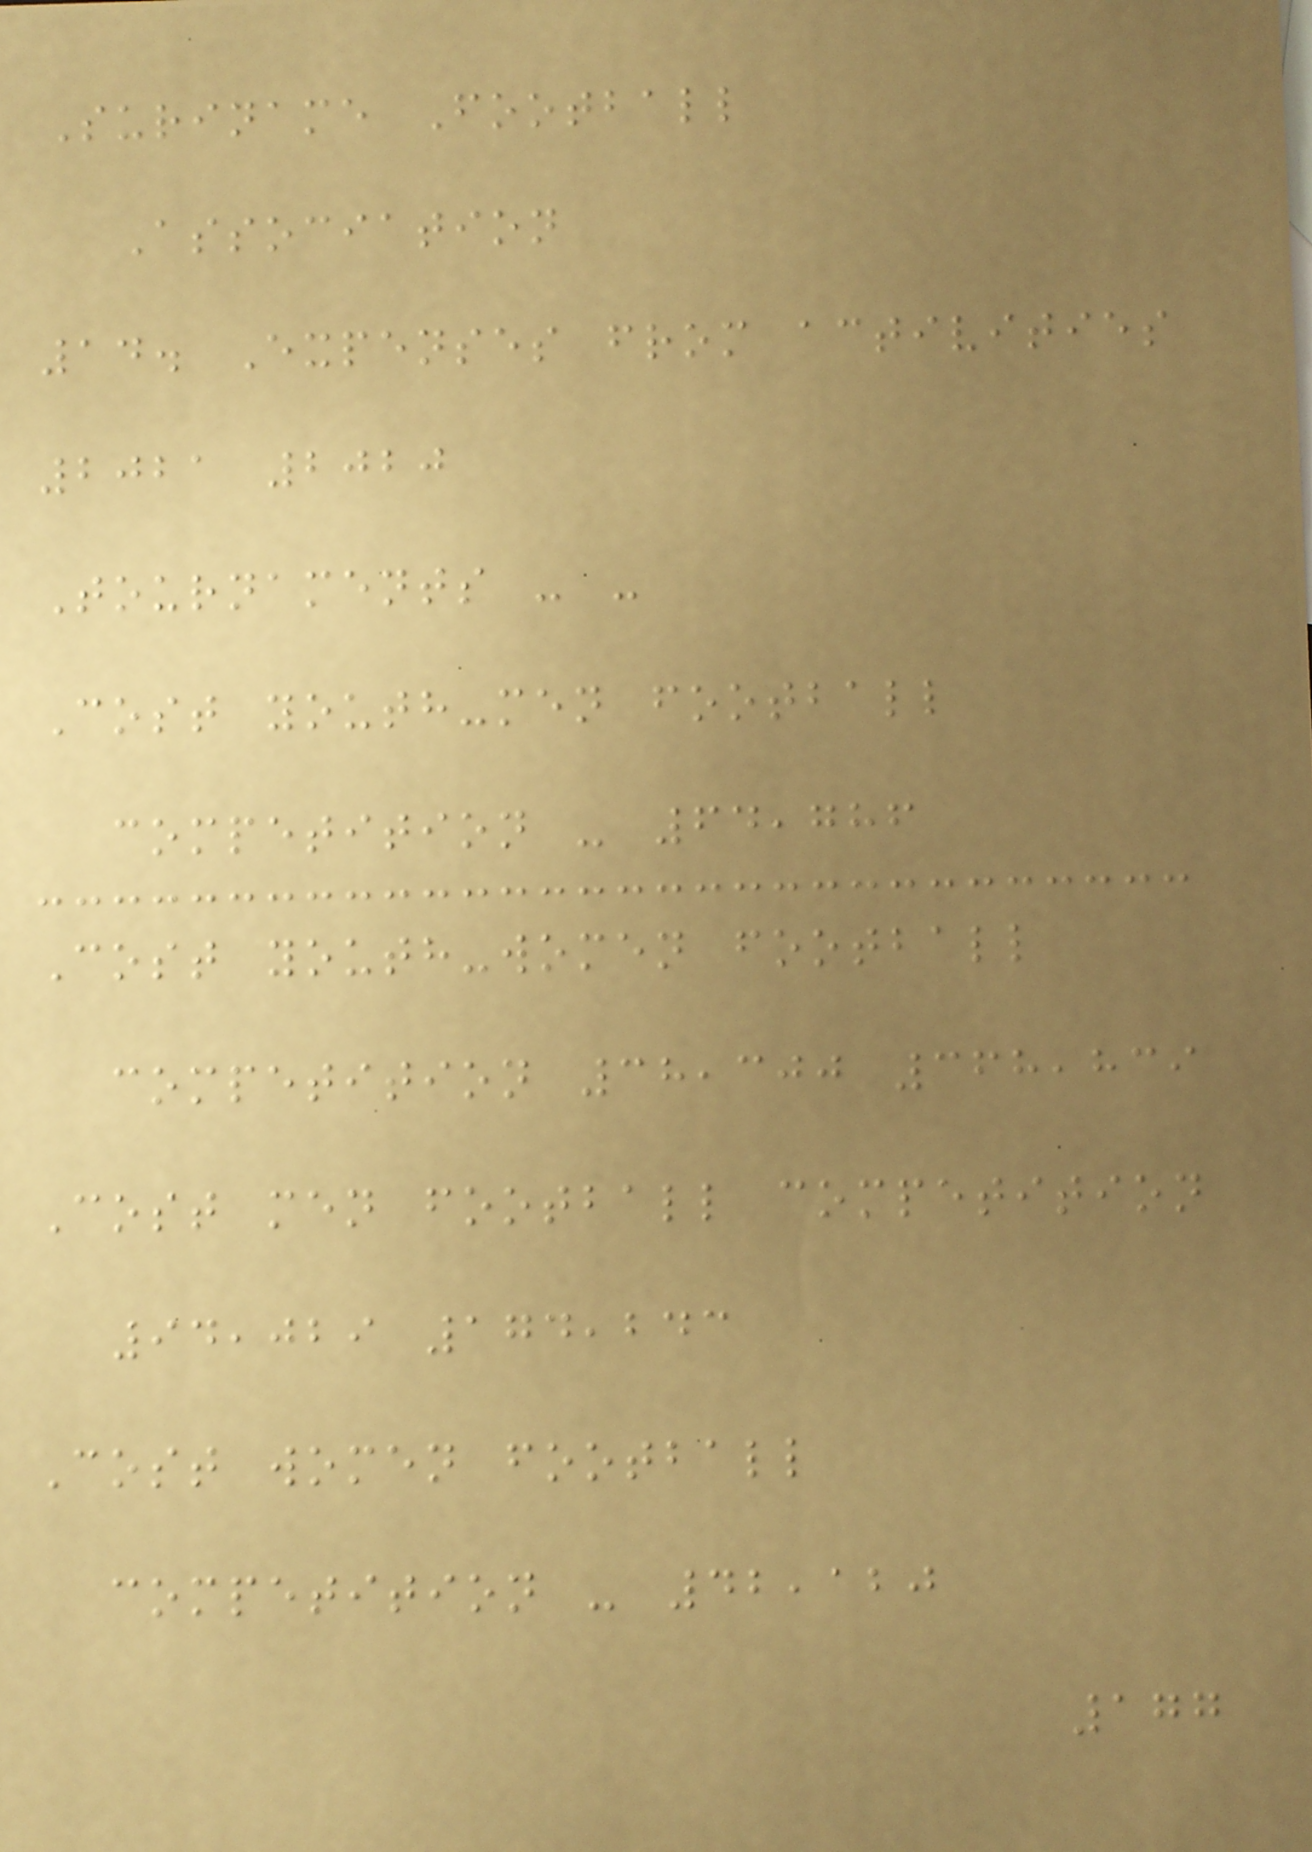Suriname Football
Association
14. Expenses from activities
2021 2020
Tournaments - -
Cost youth-men football
competition - 64,786
Cost youth-women football
competition 38,300 368,839
Cost men football competition
94,029 174,243
Cost women football
competition - 42,120
177
